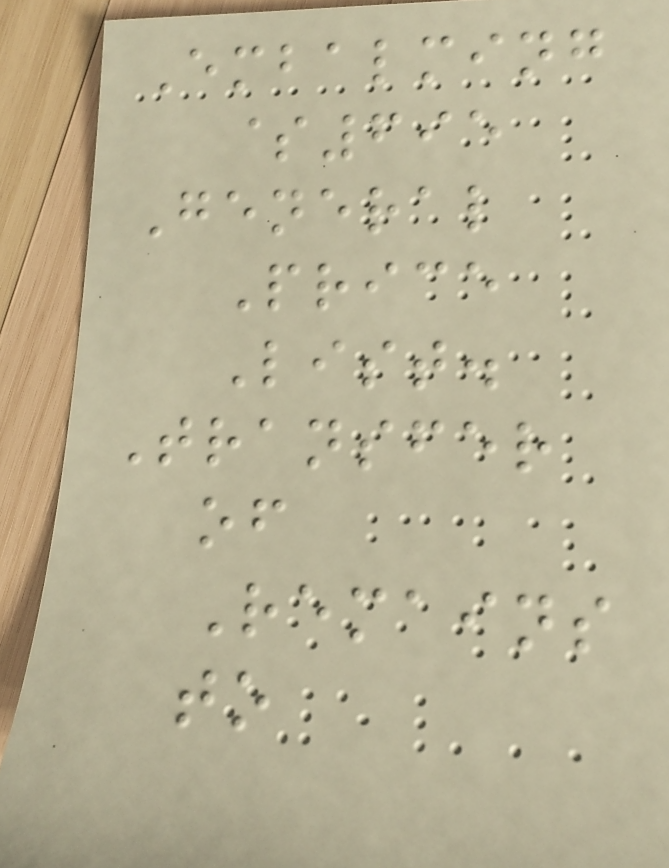Embalming
$695
General
Price
List.
Transfer
of
Remains
to
